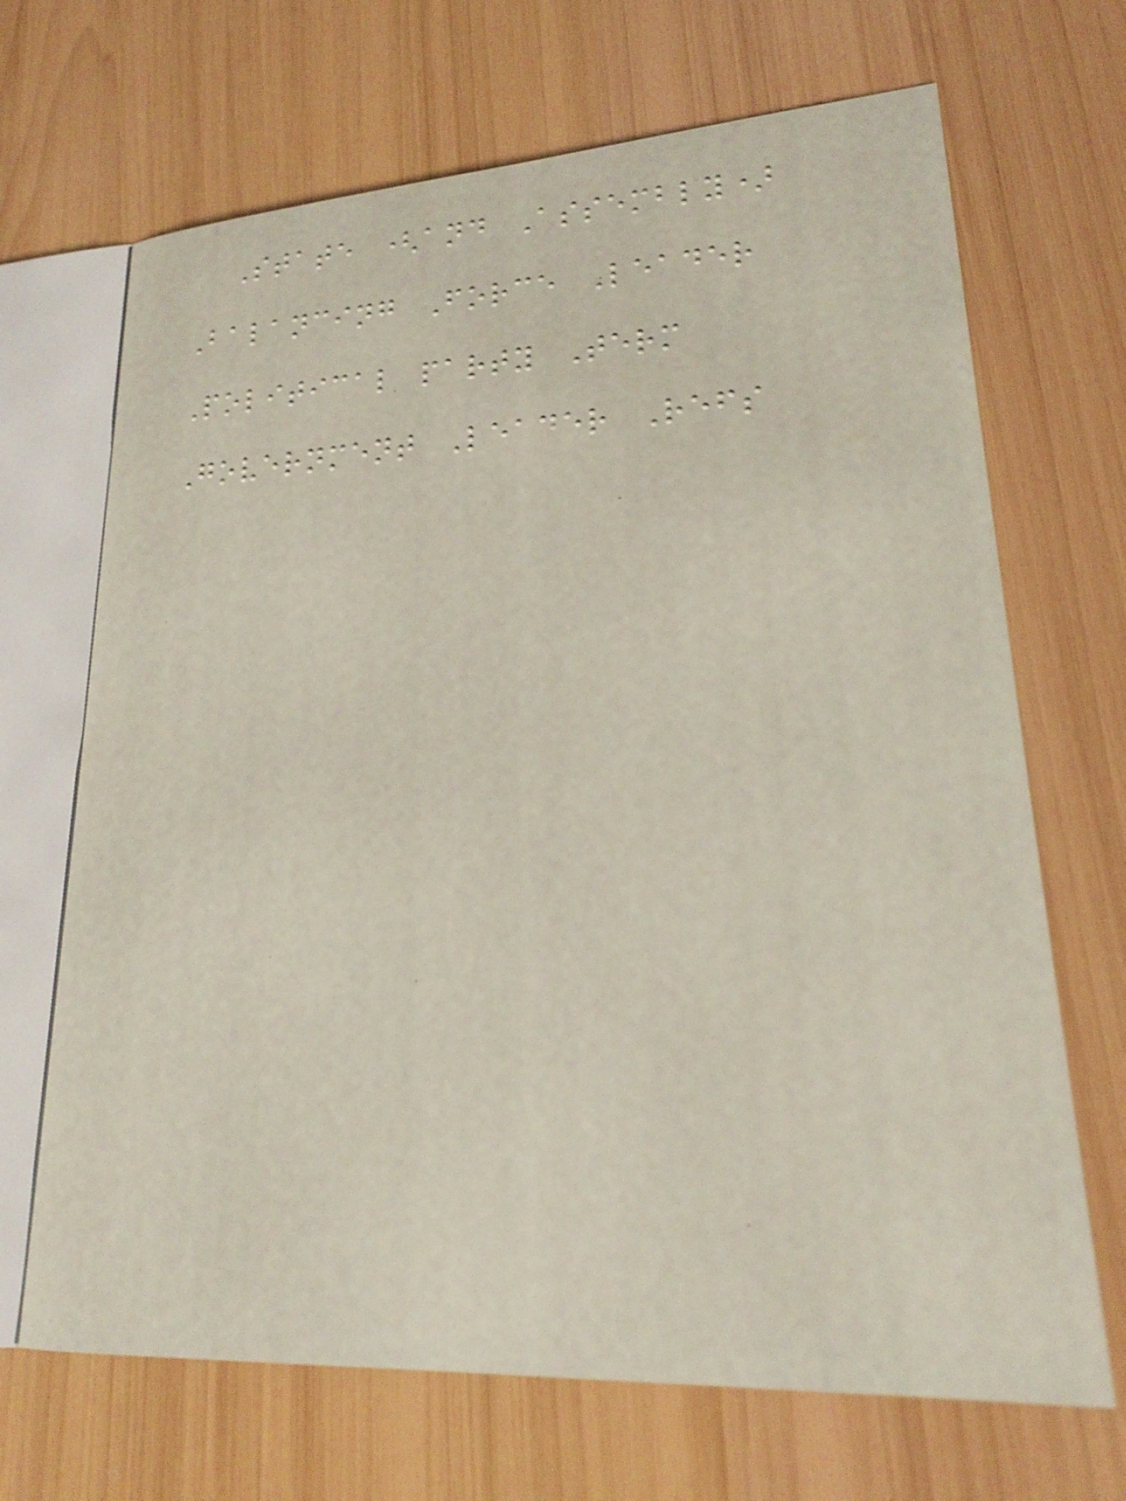State (and Assembly)
Balancing Force Leader
Political party Term
Government Leader Refs
